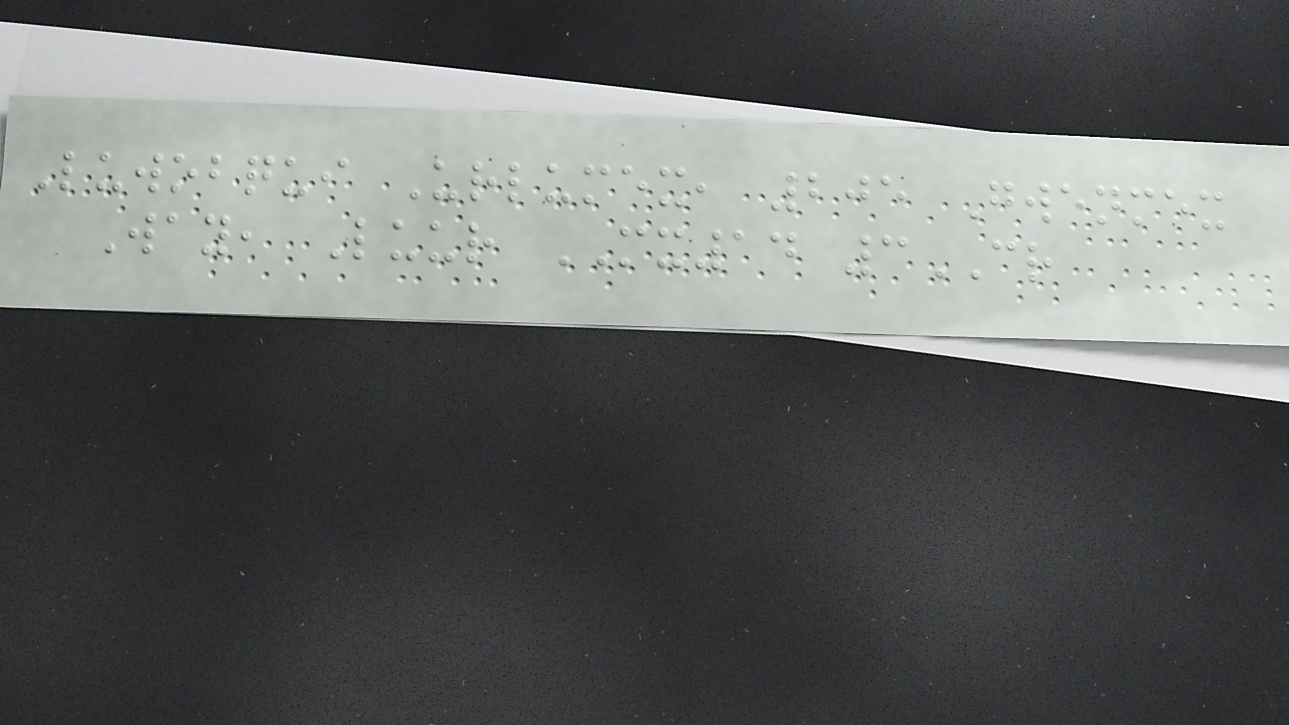Luwobqui Urlumex, 205 Gwenmex
Way, Luur MX14 3CR
